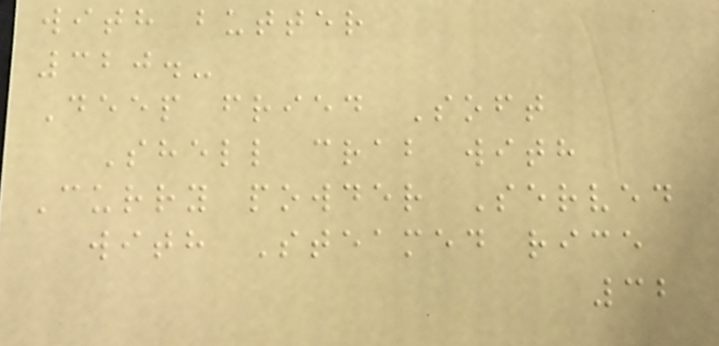with butter
320.-
Deep fried Soft
Shell crab with
Curry powder Served
with Steamed rice
32
